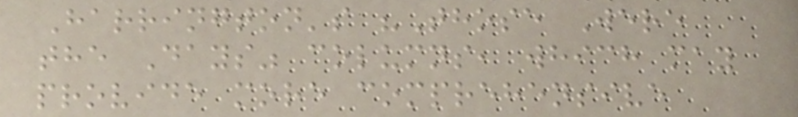Harrington's "Those Were
the Days" columns, which may
provide more comprehensive
